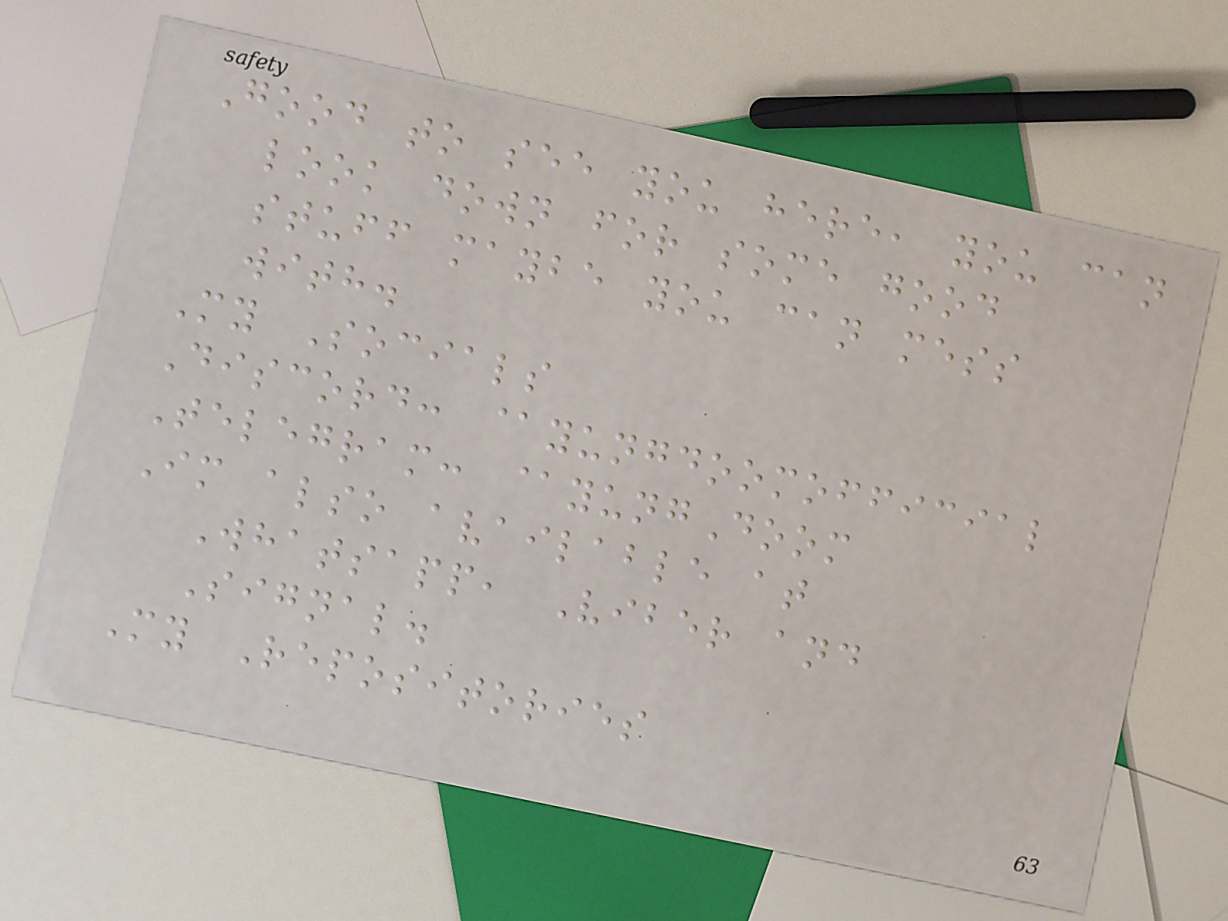Good to see you here, you can
look down for some good
stuff maybe you can mess
with.
My Socials
Discord: @yungdoomofficial
Telegram: @yungDoom
Im also available at
Whatsapp, Viber and
Signal.
My Repositories
